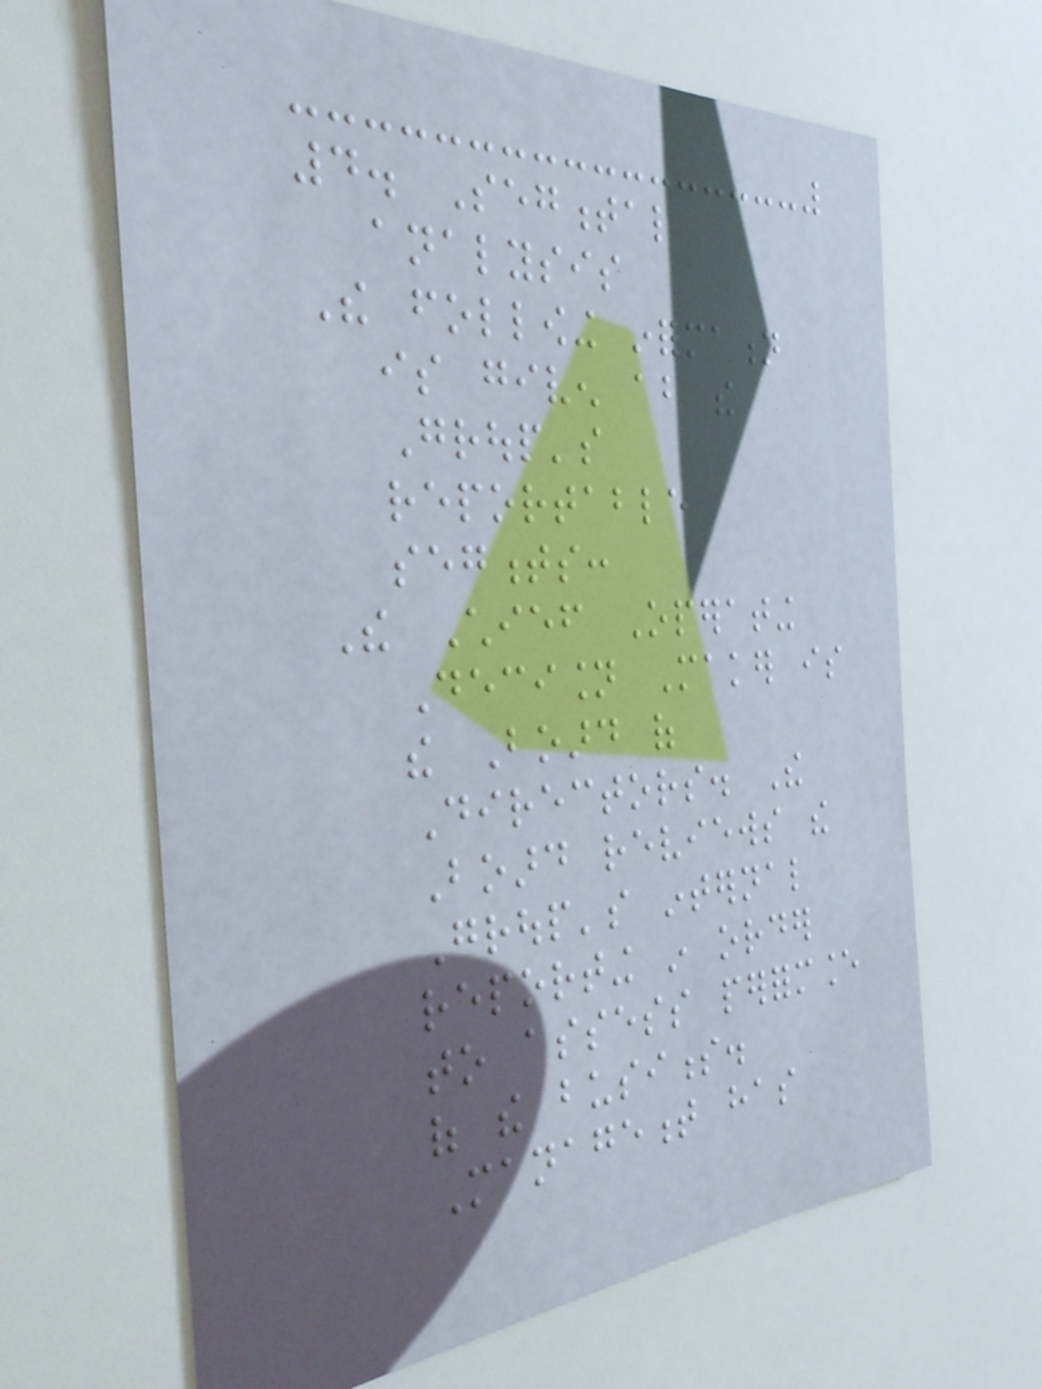4. Segmental
analysis
The following information
is given about the
Group's
reportable
segments:
The Chief Operating
Decision Maker is
the Board of
Directors. The
Board reviews the
Group's internal
reporting in order
to assess performance
of the business.
Management has
